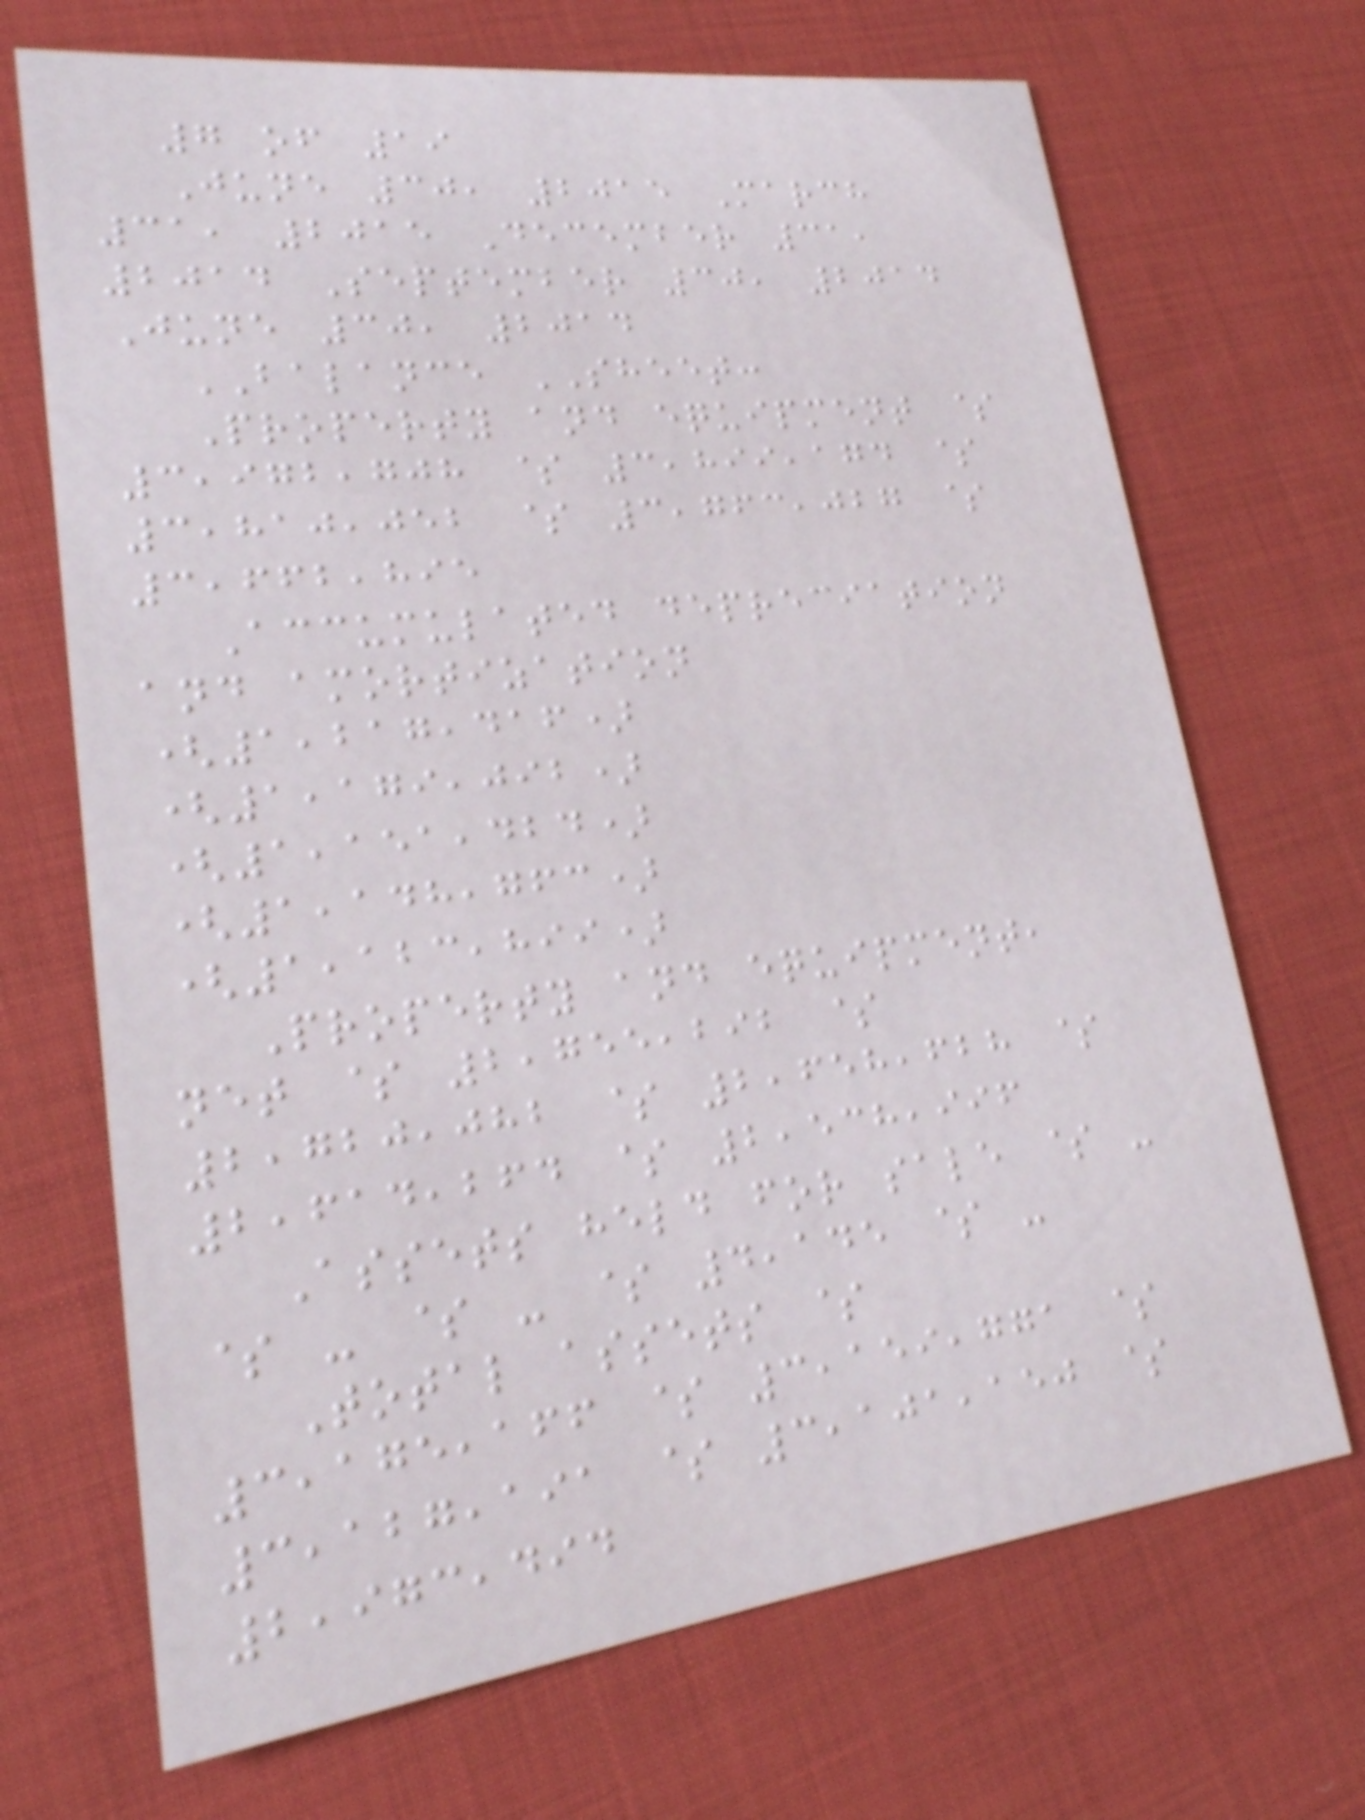7 of 19
June 30, 2015 March
31, 2015 December 31,
2014 September 30, 2014
June 30, 2014
BALANCE SHEET:
Property and equipment $
3,972,708 $ 3,899,174 $
3,810,052 $ 3,763,027 $
3,662,895
Accumulated depreciation
and amortization
(1,217,416)
(1,179,092)
(1,151,424)
(1,148,763)
(1,123,899)
Property and equipment,
net $ 2,755,292 $
2,720,082 $ 2,658,628 $
2,614,264 $ 2,538,996
Assets held for sale $ -
$ - $ - $ 4,145 $ -
Total assets $
3,175,166 $ 3,159,771 $
3,127,191 $ 3,101,150 $
2,973,494
